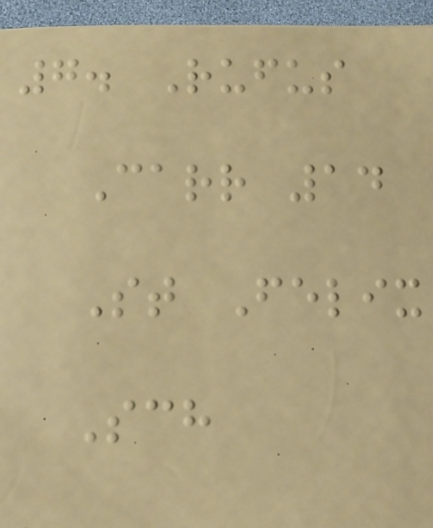7. Rufus
Carr 14
St Felix
Sch
